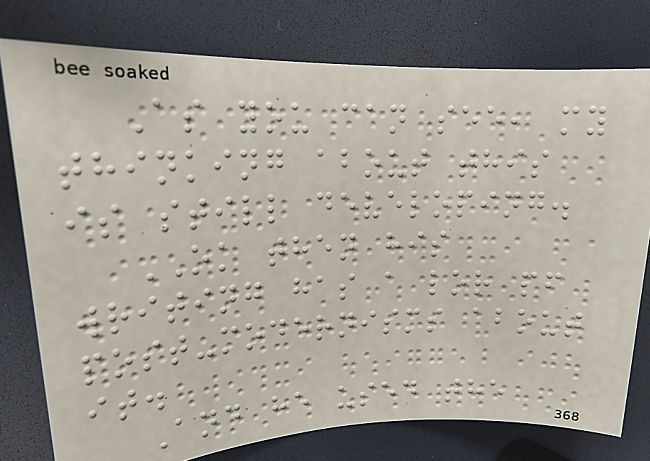As you can see, my
thinking about this
is still developing.
OK then his
writing has a lor pf
post-modernisms about
it.
And he used the
